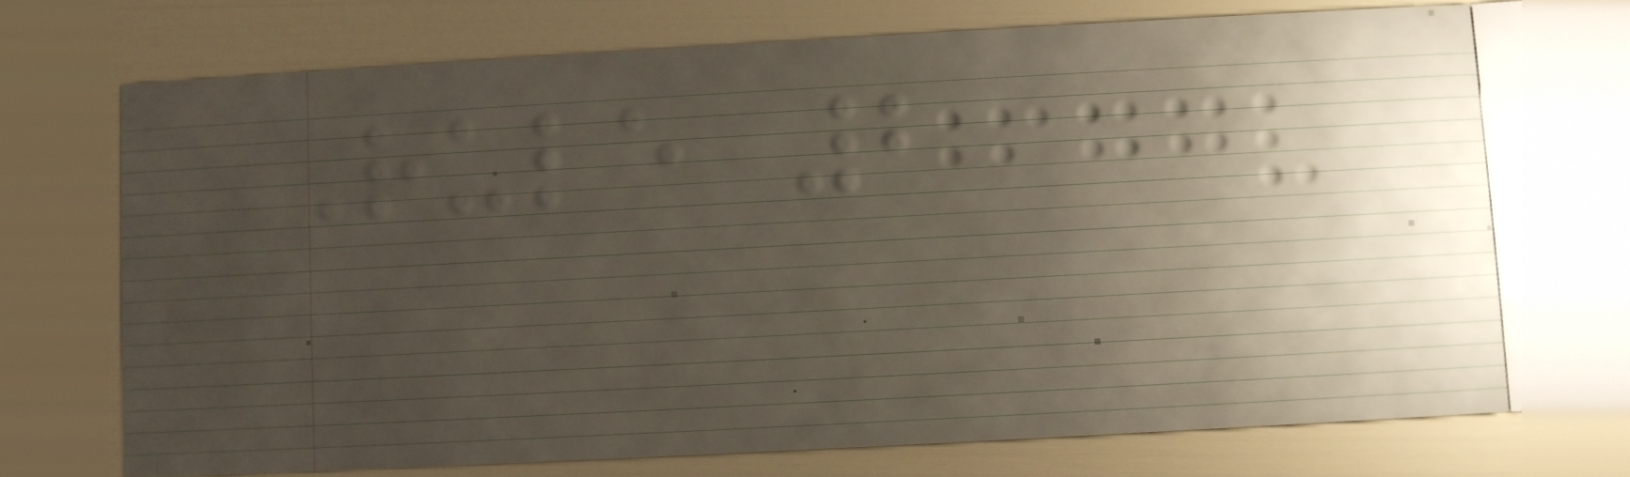Rule 2
